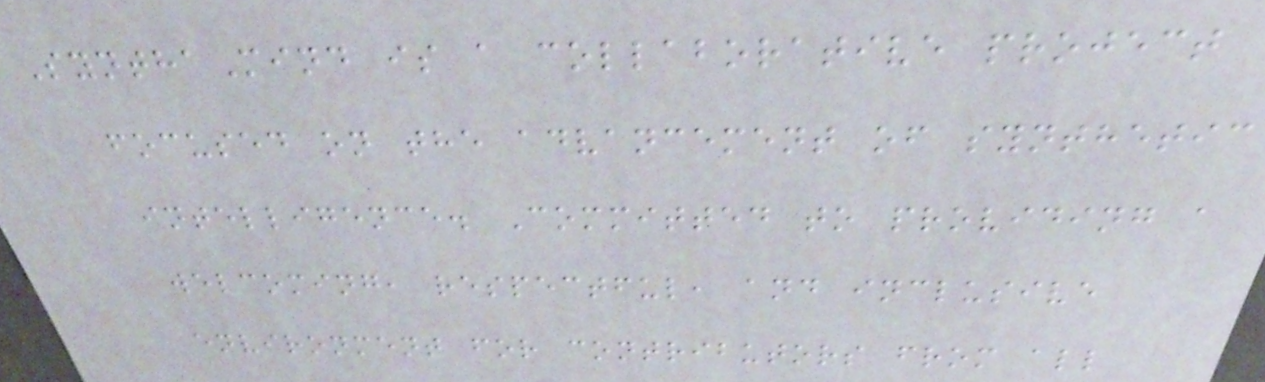SynthaMind is a collaborative project
focused on the advancement of synthetic
intelligence. Committed to providing a
welcoming, respectful, and inclusive
environment for contributors from all
